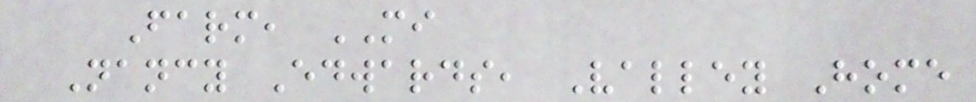Farm, MI
Nancy Edwards, Valley Home
